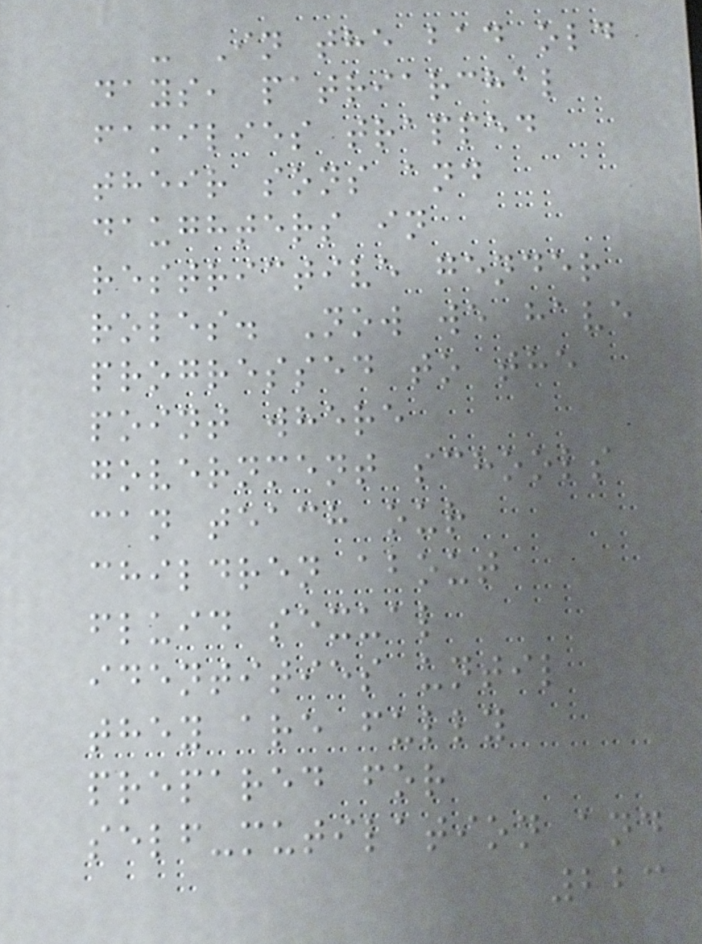- In the bad old
days, patriarchal
families trapped
their sons and
daughters in
restrictive gender
roles. Now we have
progressed to the
point where
government schools
can teach our
children about
fluid sexual
identities until
they are fully
prepared for
self-mutilation and
223
